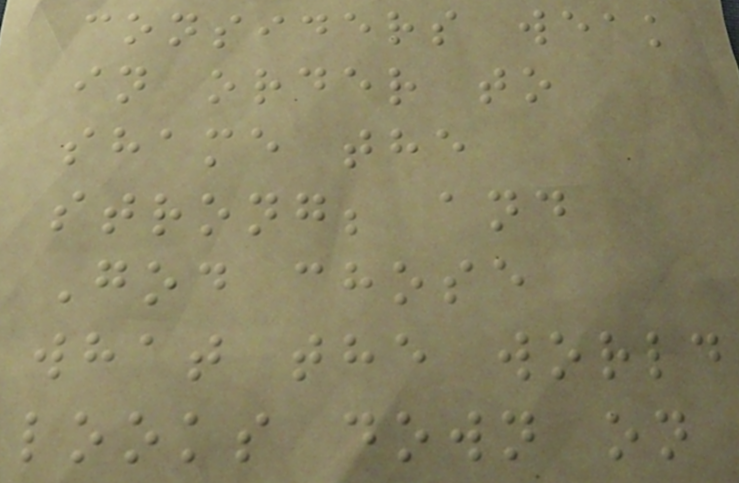considers weak
in order to
shame the
strong; and
God chose
what the world
looks down on
